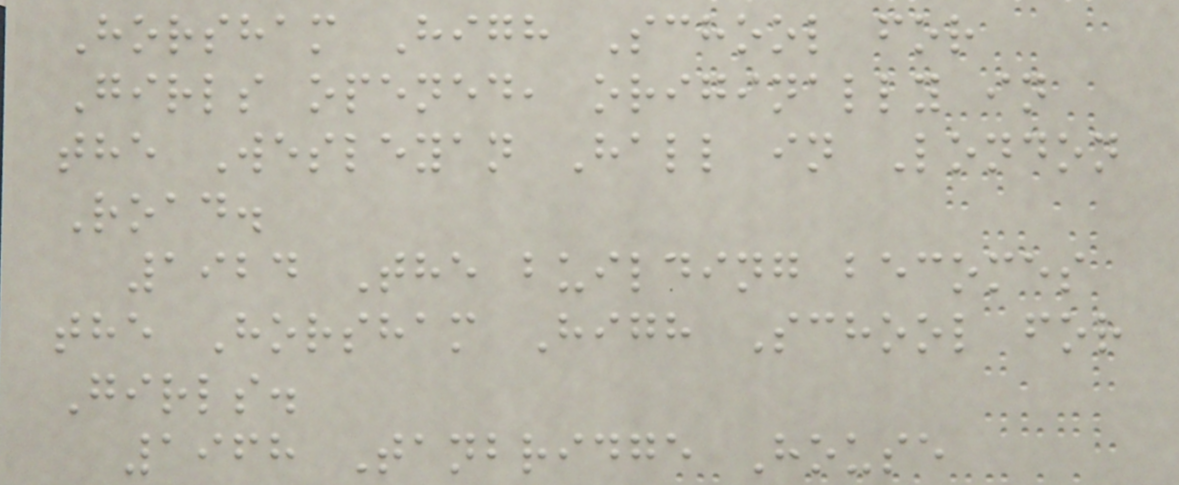Horsham High School for
Girls opened, originally in
the Wesleyan Hall in London
Road.
1924 The building becomes
the Horsham High School for
Girls.
1968 Tanbridge House
